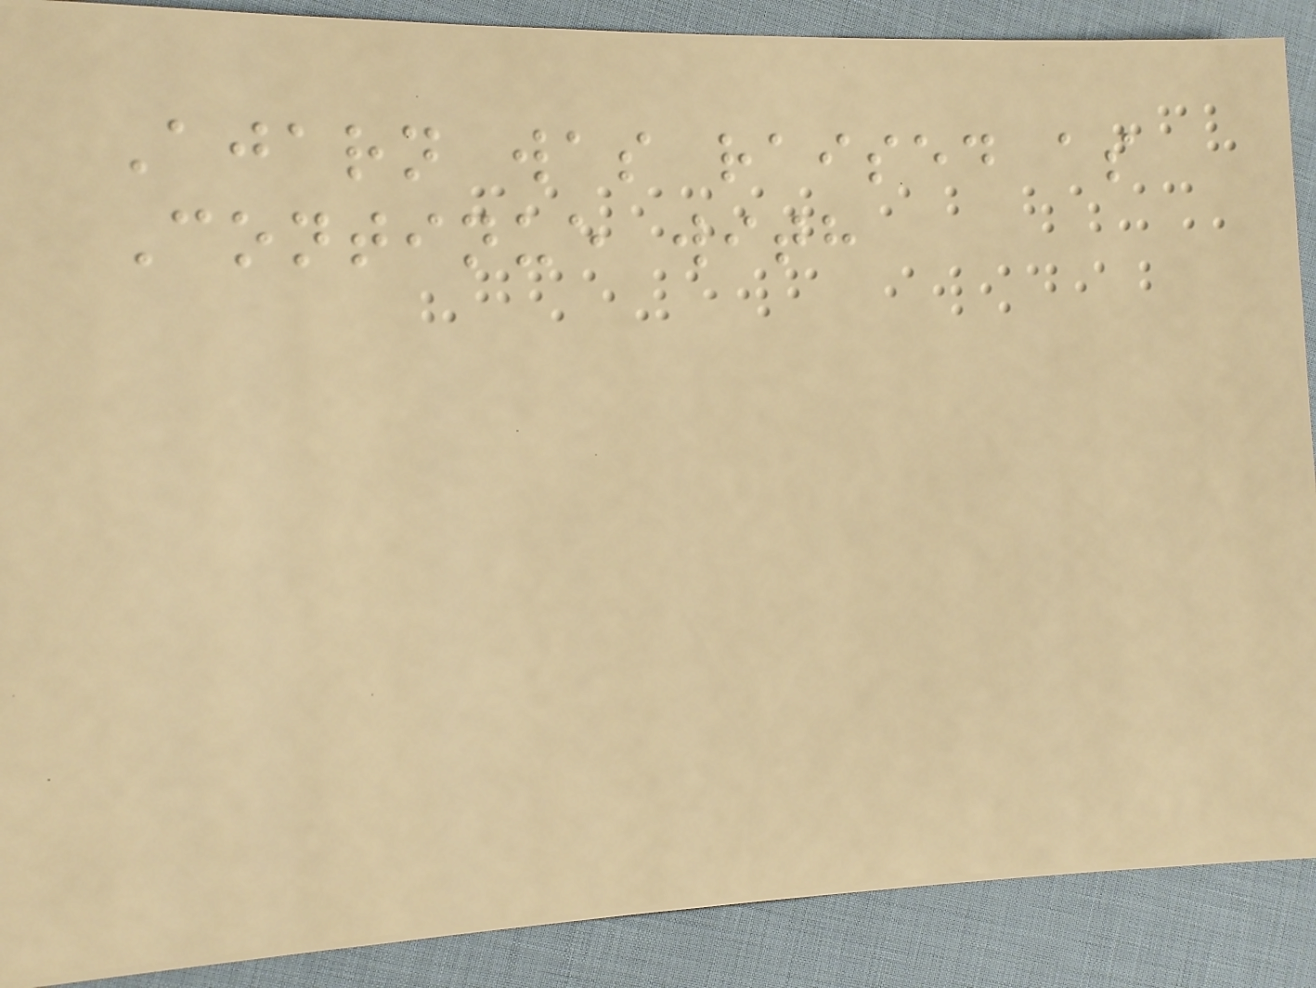Ajarn was raised as
Continue with
